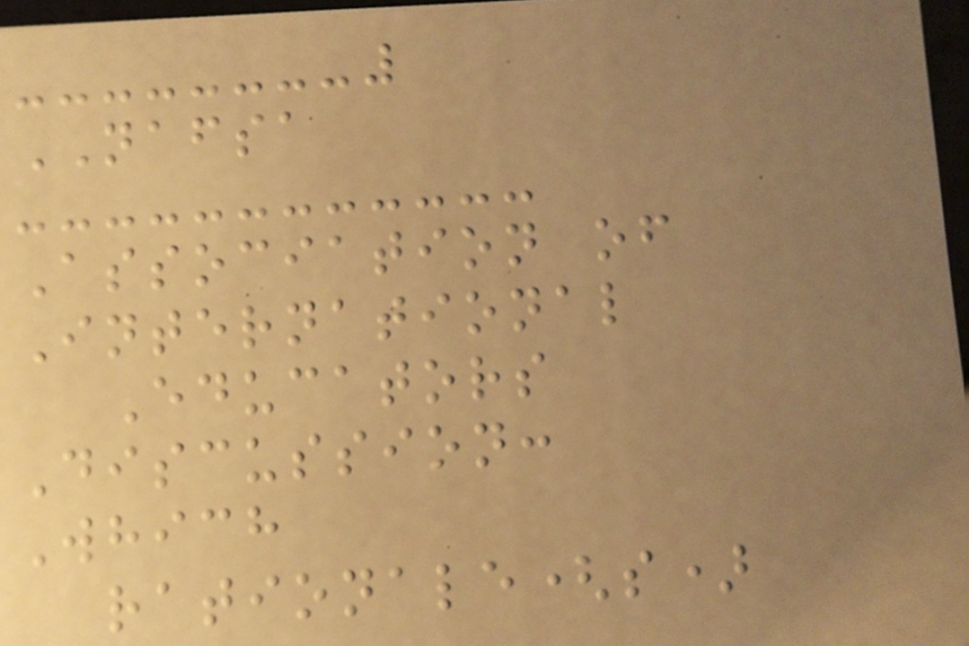NAFSA
Association of
International
Educators
Discussion:
Which
rationale(s)
